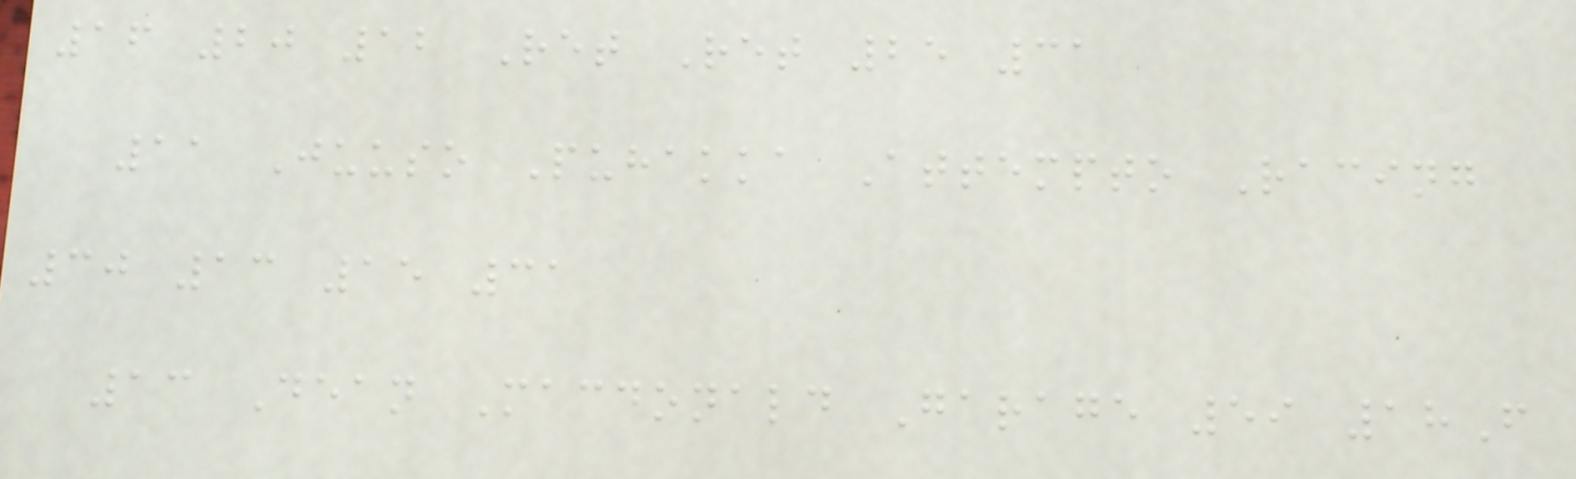16 20 12 Ret Ret 25 31
11 Juuso Puhakka Attempto Racing
30 13 15 31
13 Dean Macdonald Garage 59 18F
